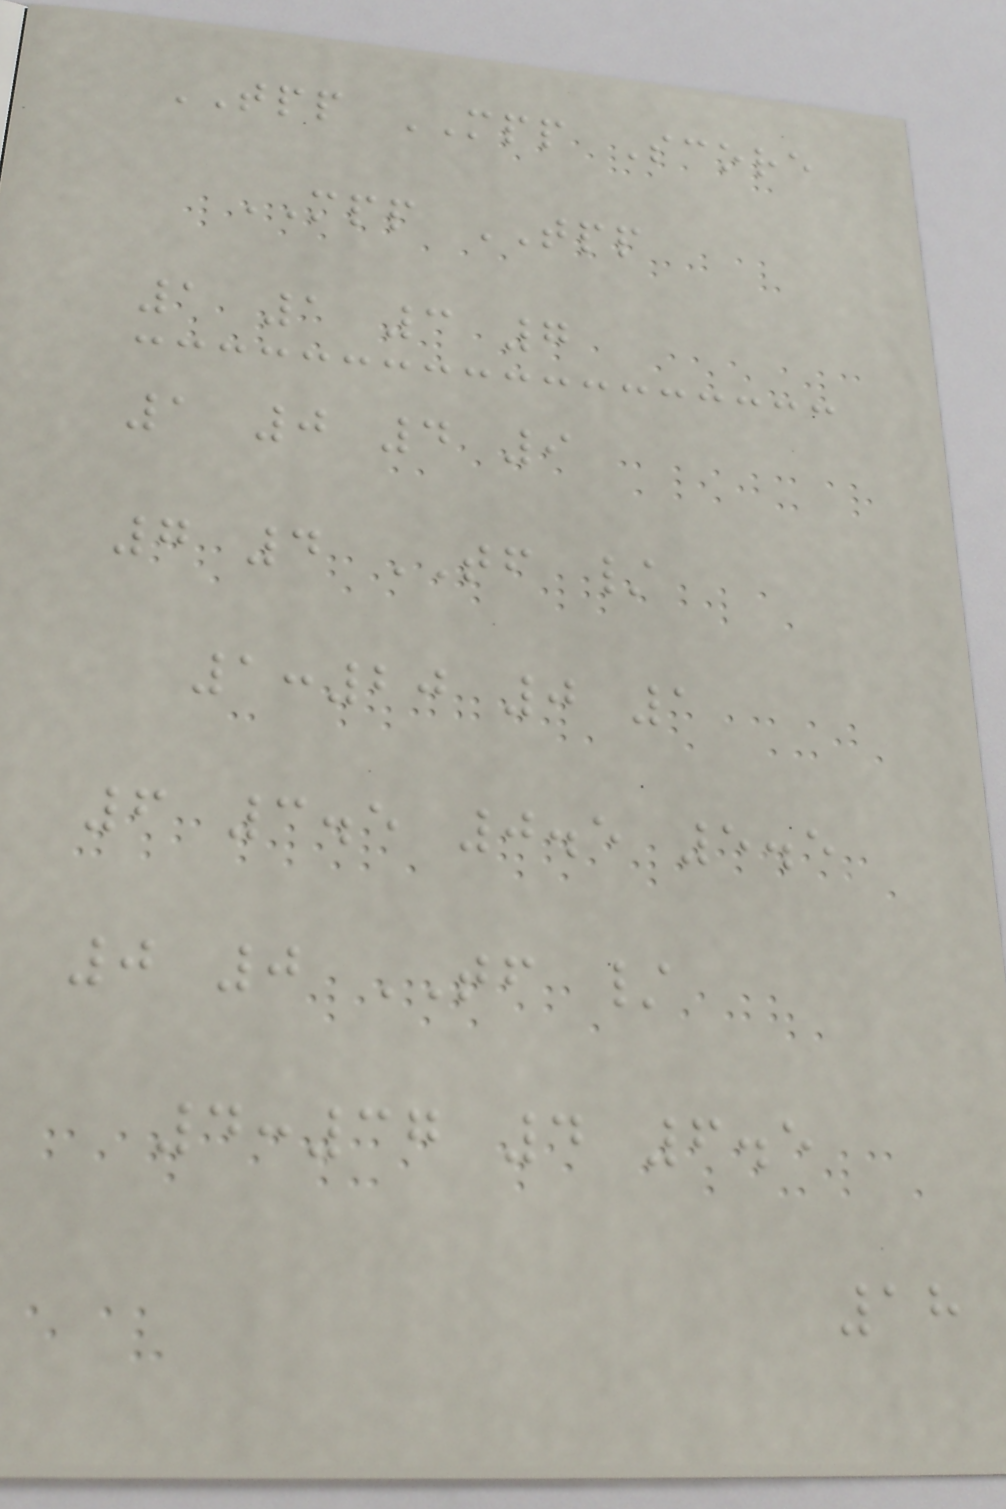TPP MPP Score
MPP TPP
1 1 3 7
1 0 4 9
7 4 TF /
1:20 0 1
6 3.5 0.5 5.5
0 0 TF /
4:37 4 6.5
18
